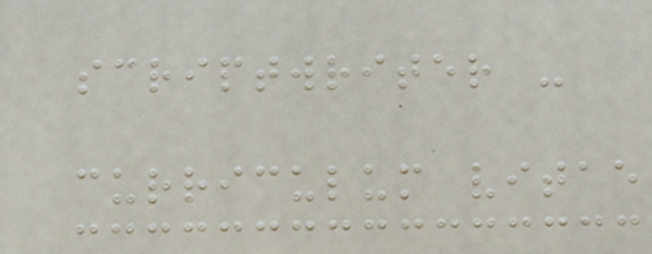scriptwriter -
curriculum vitae
